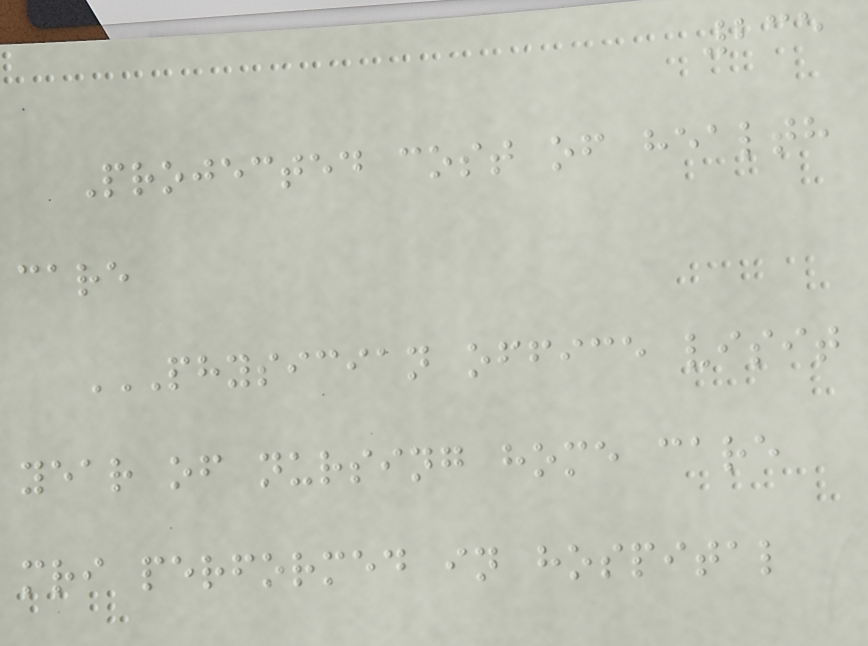235
Projected cost of health
care
PHYSICIAN OFFICE VISIT
YEAR OF NURSING HOME CARE
MRI PERFORMED IN HOSPITAL
